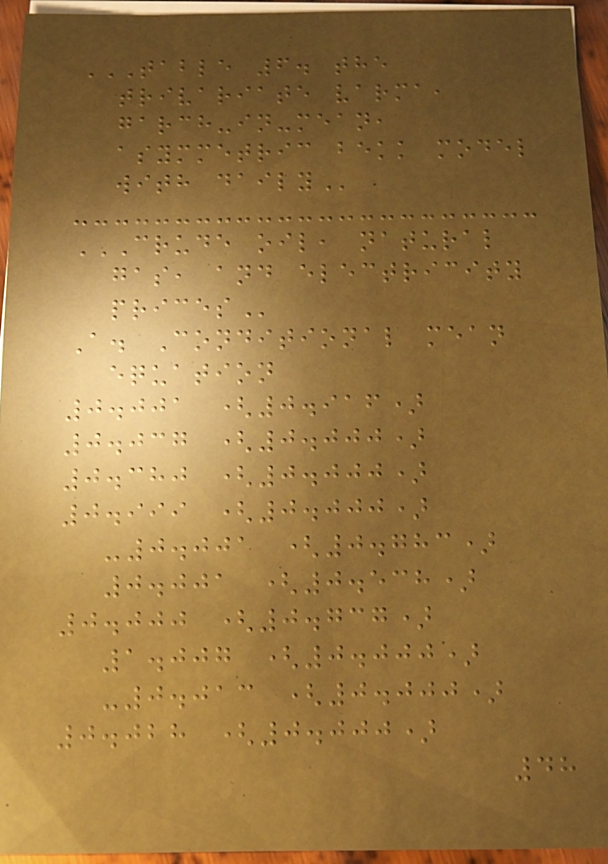TABLE 6. THE
TRIVARIATE VARMA,
GARCH-IN-MEAN,
ASYMMETRIC BEKK MODEL
WITH DAILY
CRUDE OIL, NATURAL
GAS, AND ELECTRICITY
PRICES
A. Conditional mean
equation
0.001 (0.916)
0.037 (0.000)
0.380 (0.000)
0.999 (0.000)
-0.001 (0.783)
0.001 (0.538)
0.000 (0.737)
1.007 (0.000)
-0.013 (0.000)
0.028 (0.000)
48
